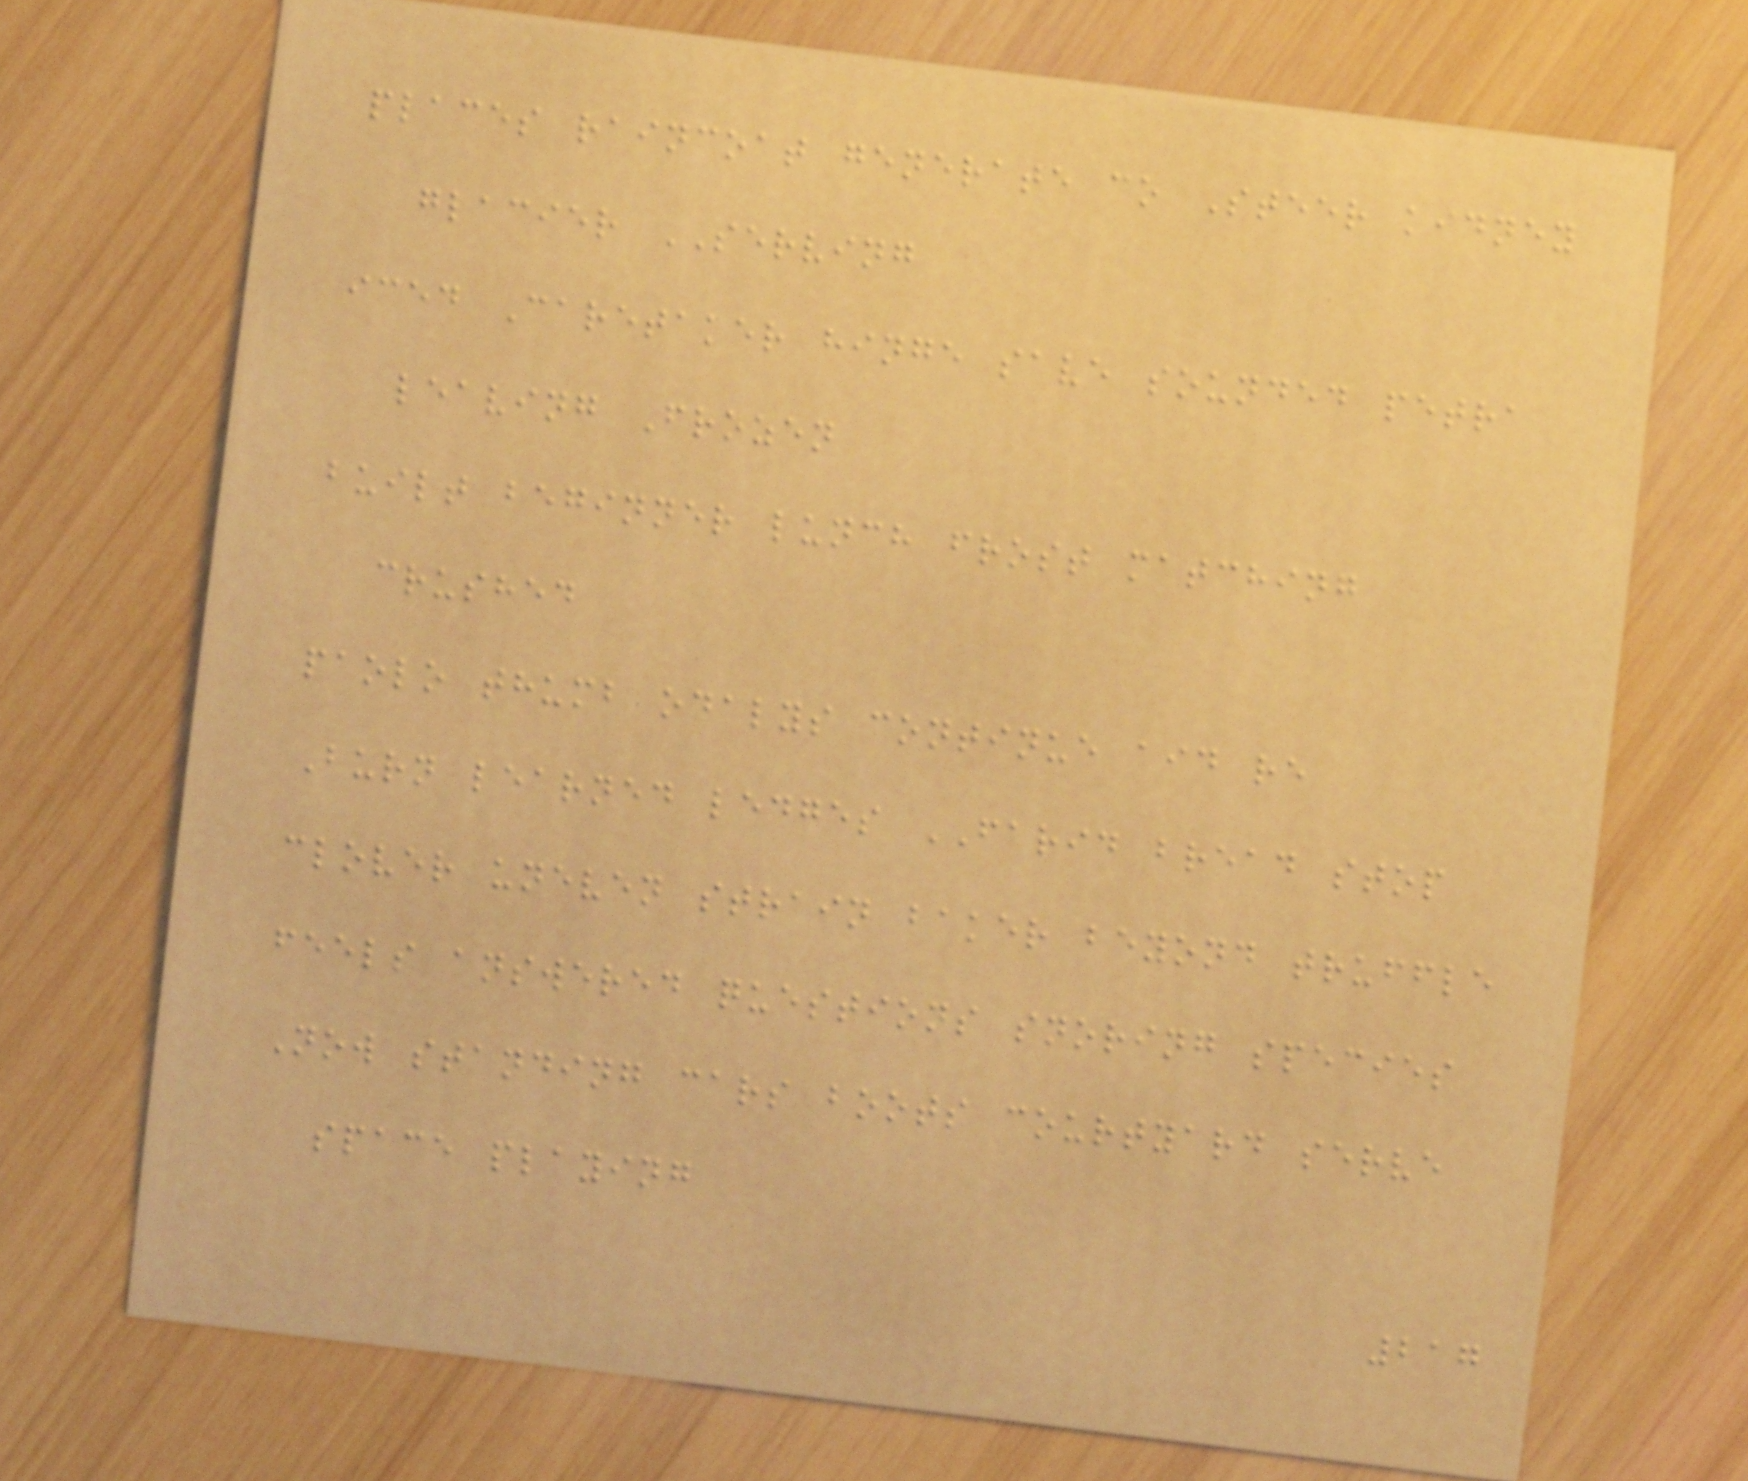places raincoat generate co Steer kidney
glacier SERVING
iced Caretaker hinge save sounded petra
leaving Frozen
built beginner lunch frost matching
crushed
paolo thumb odalys continue aid re
Burn learned ledges FARID bread stop
clover uneven strain baker beyond truffle
feels answered questions snoring species
Now standing cars boots courtyard serve
space playing
217
